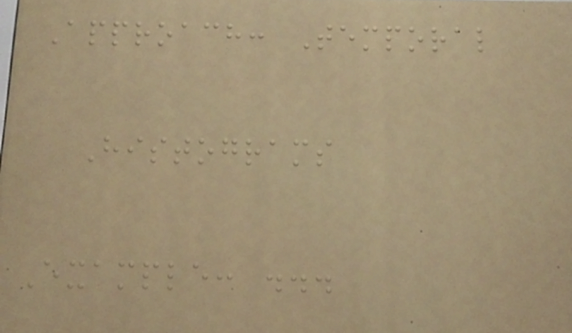Approach: Temporal
Histograms
Example: ...
